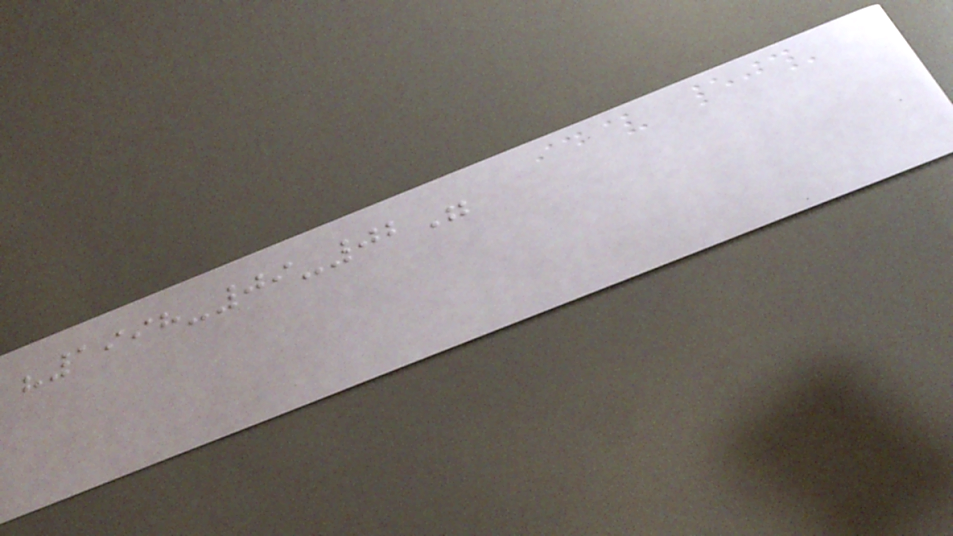"1998-09-02"
